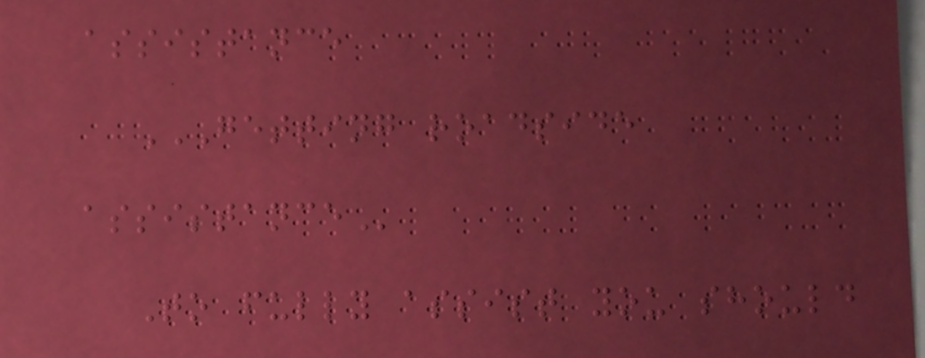assistance
GETTING ROADSIDE
ASSISTANCE
To fully assist you should
